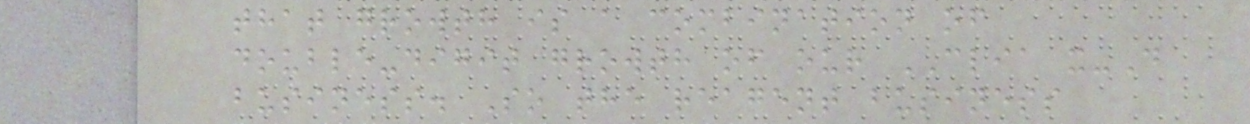that growth is a combination of
double-digit growth of our CLIA x-D
business. So the reagent business
